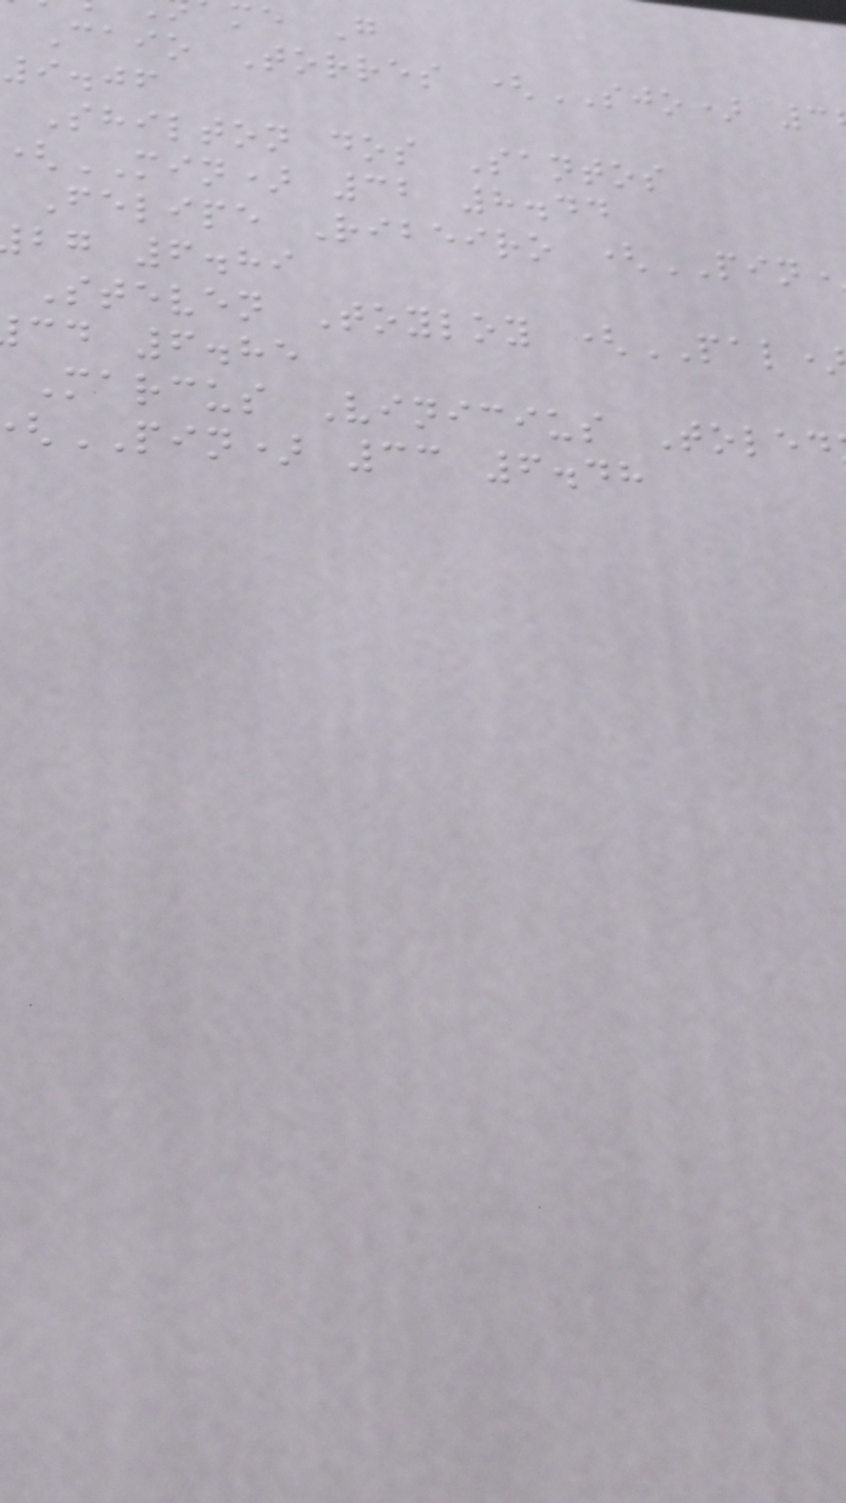me G
Caio Torres (SJO) 3
9.06
Shilton dos Santos
MIN) 32 8.44
Felipe Ribeiro (PIN
bg 6.89
Steven Toyloy (PAL
cd 6.85
Marcus Vinicius Toled
PIN) 33 6.48
